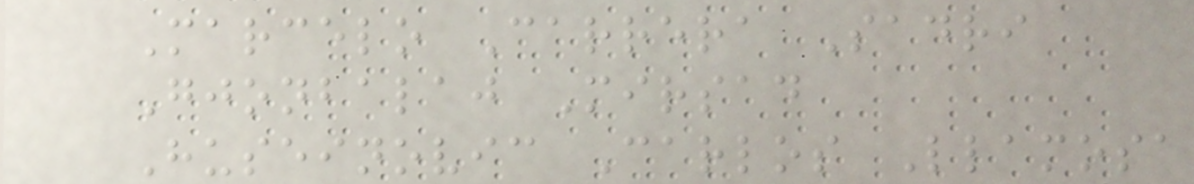Marcelo Carrera Sadri
Gjonbalaj Mirsad
Huseinovic Carlos Llamosa
